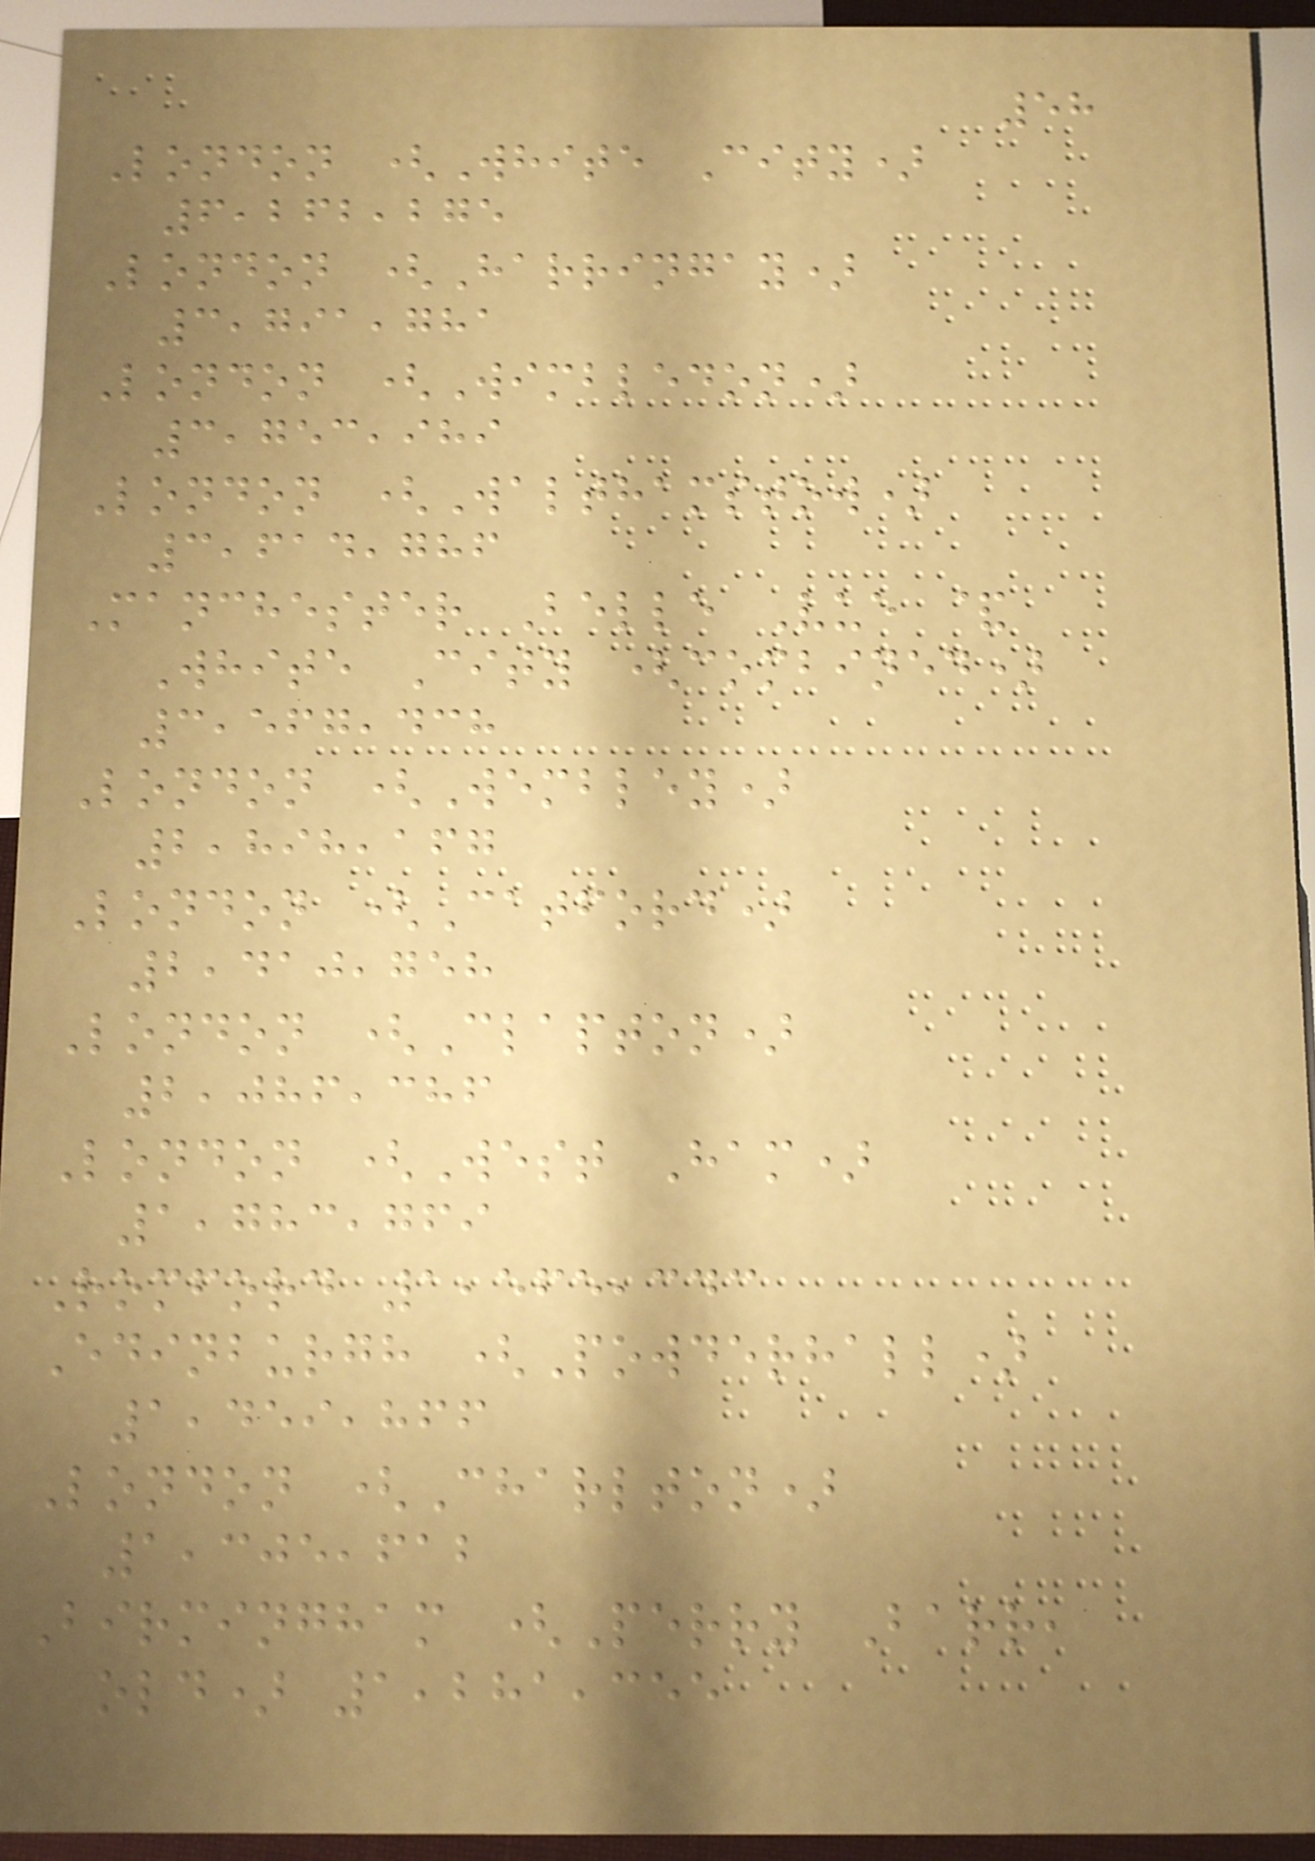58
London (White City)
6,262,275
London (Harringay)
3,791,781
London (Wimbledon)
3,753,989
London (Walthamstow)
3,614,786
Manchester Belle Vue &
White City (combined)
3,567,438
London (Wembley)
2,898,167
London (Catford)
2,410,758
London (Clapton)
2,086,386
London (West Ham)
1,783,769
Romford 1,565,343
Edinburgh (Powderhall)
1,459,866
London (Charlton)
1,305,612
Birmingham (Perry Barr,
old) 1,281,355
